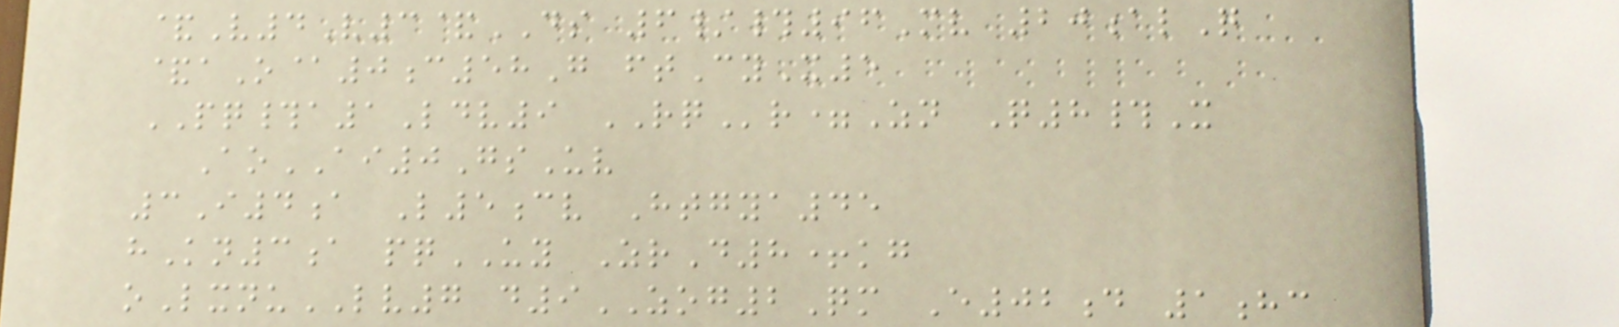&V4V3&DS 6/#96Mv 20alQ
&aO@0c58G ftCyX5
PQ#a1Ldv9 RQr=Zn Q8#X
AoAI0GsUv
3I4a L5cv Htgya45
hKn3a pqUY ZrD8+kg
oLxnuLV7 d9ZOG2Qm E02d 1hc
